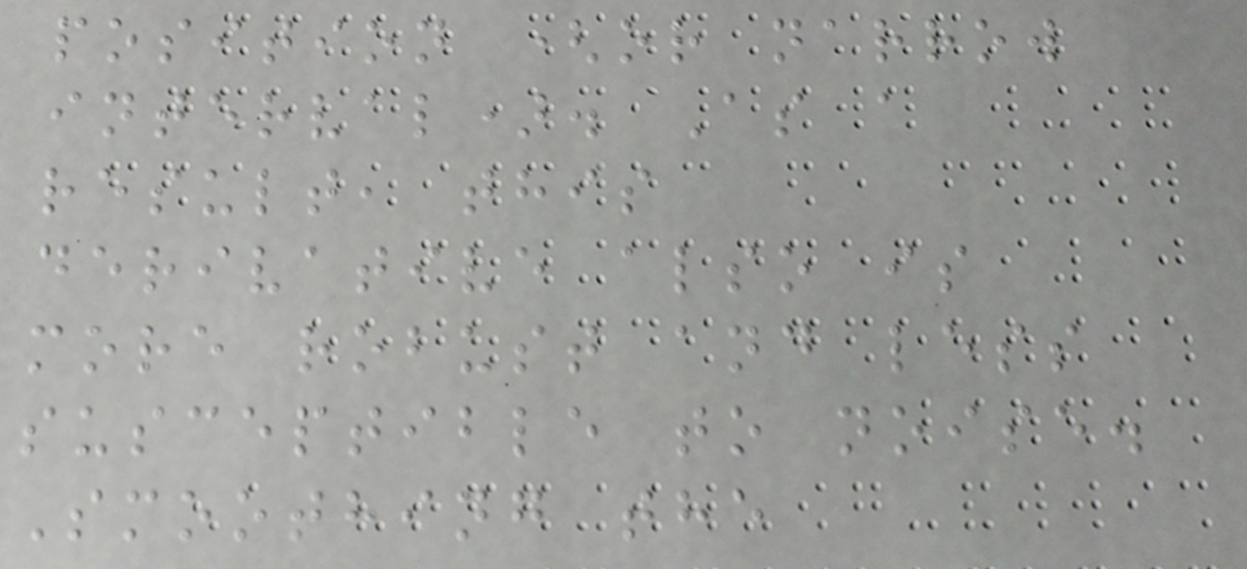position (or narrow
interval). As a
result, this
derivative also is
more robust and less
susceptible to noise.
Smoothing the
